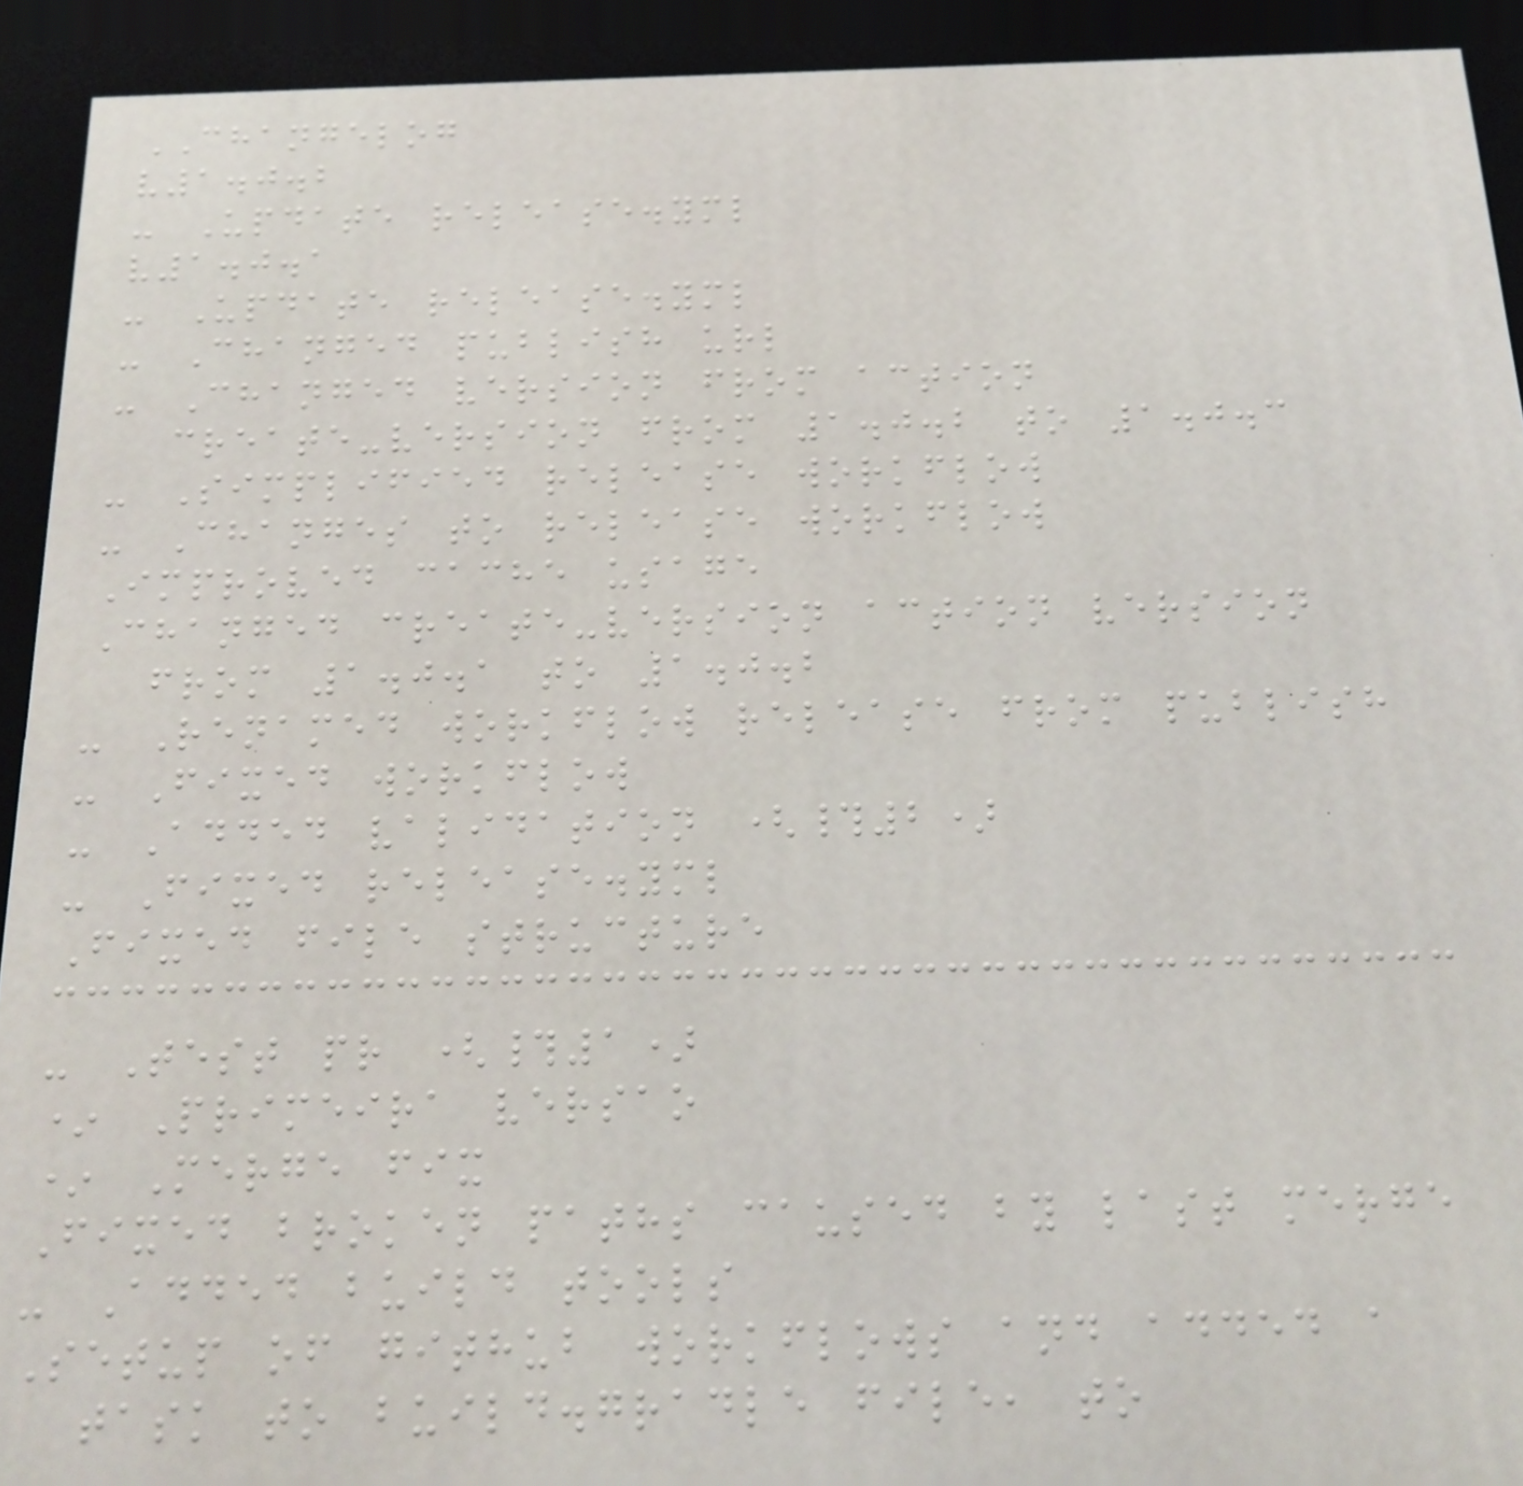CHANGELOG
v1.0.2
- Update release.yml
v1.0.1
- Update release.yml
- Changed publish url
- Changed version from action
create-version from 1.0.2 to 1.0.3
- Simplified release workflow
- Changes to release workflow
Improved cache usage
Changed create-version action version
from 1.0.1 to 1.0.2
- Renamed workflow release from publish
- Fixed workflow
- Added validation (#2)
- Fixed release.yml
Fixed file structure
- Test pr (#1)
* Primeira versao
* Merge fix
Fixed broken paths caused by last merge
- Added build tools
Setup of github workflows and added a
task to build.gradle file, to
